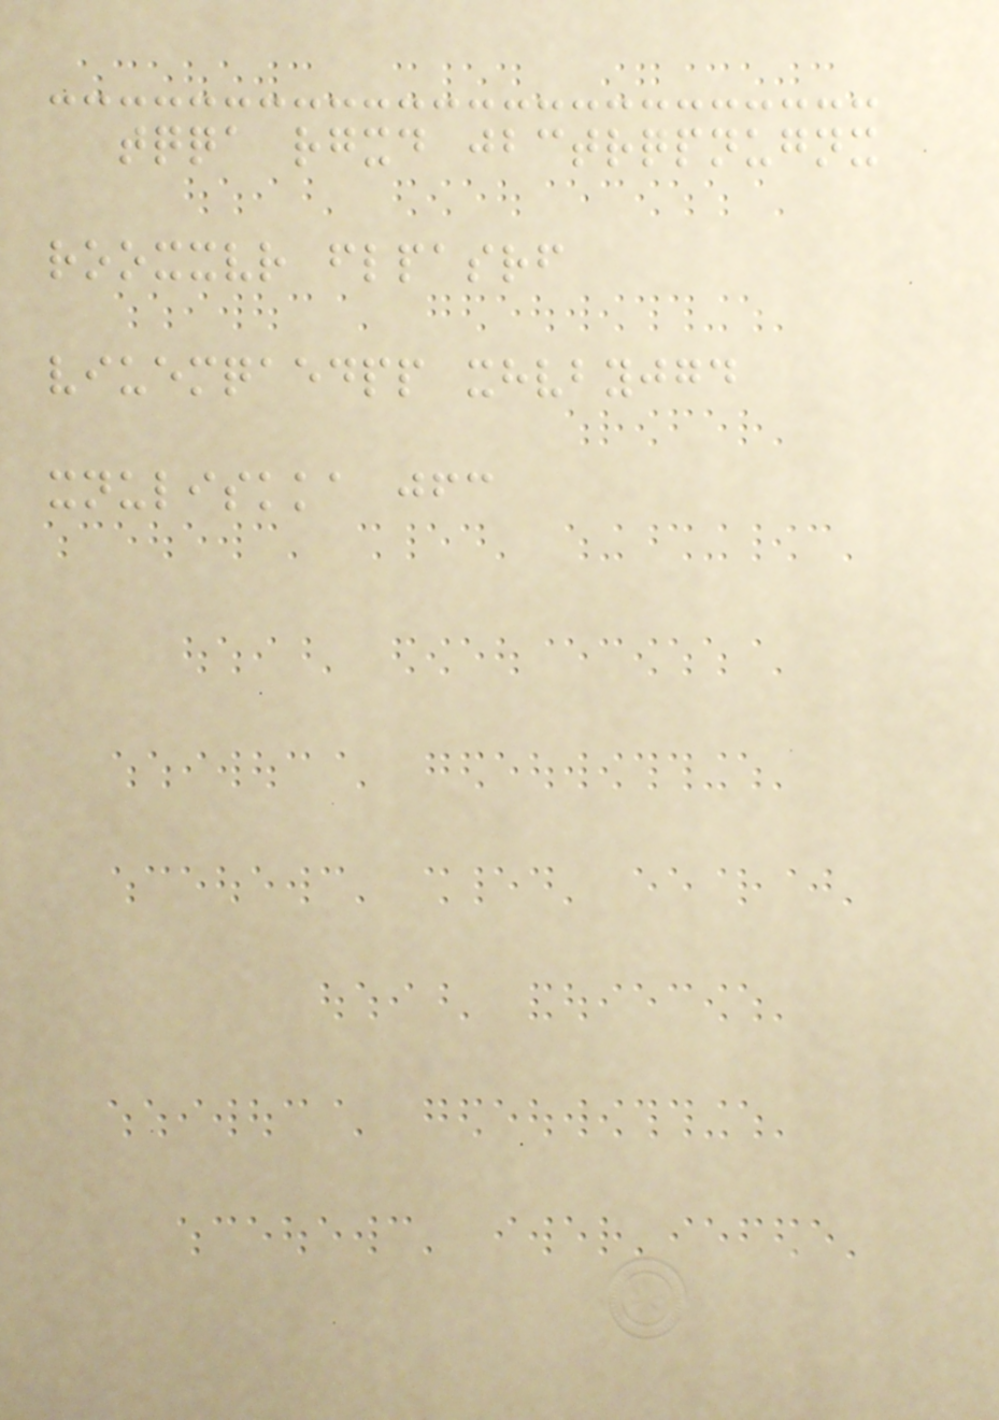tqqa rgxd jbctrqpnugnx
rooxxvr flpasrf
viuemqaedpp xhvbyjgd
xnuliskka jfc
